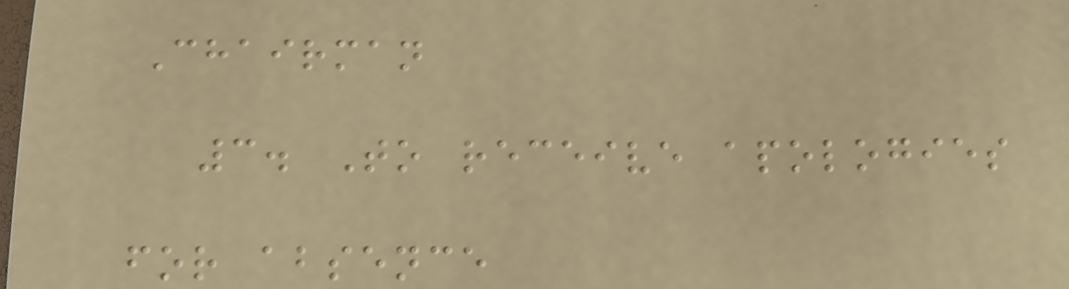Chairman
3. To receive apologies
for absence
